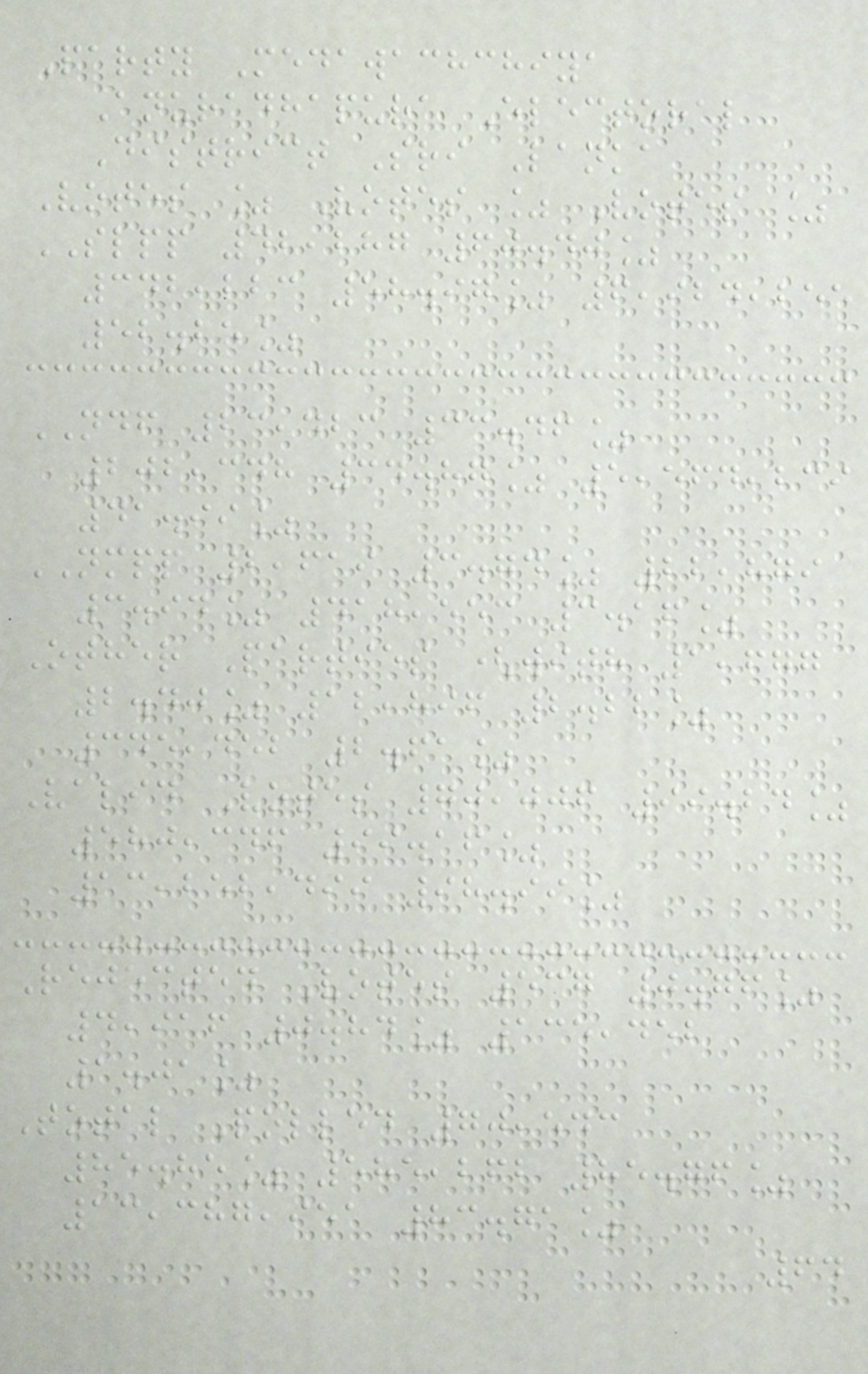Party Medawachchiya
Anuradhapura Electoral
District Sri Lanka
Votes % Votes % Votes %
SLPP 42,287 60.40%
342,223 58.97% 6,924,255
52.25%
NDF 23,423 33.46%
202,348 34.87% 5,564,239
41.99%
NMPP 2,619 3.74% 22,879
3.94% 418,553 3.16%
Other Parties (with 1,677
2.40% 12,896 2.22%
345,452 2.61%
Valid Votes 70,006 99.24%
580,346 99.16%
13,252,499 98.99%
Rejected Votes 537 0.76%
4,916 0.84% 135,452
1.01%
Total Polled 70,543
85.85% 585,262 85.76%
13,387,951 83.71%
64
